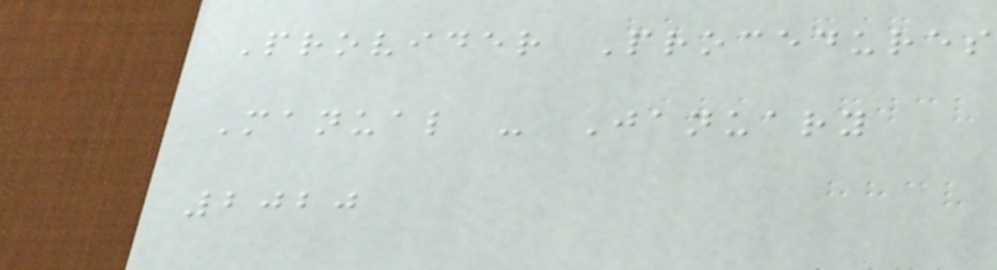Provider Procedures
Manual - January
2020
